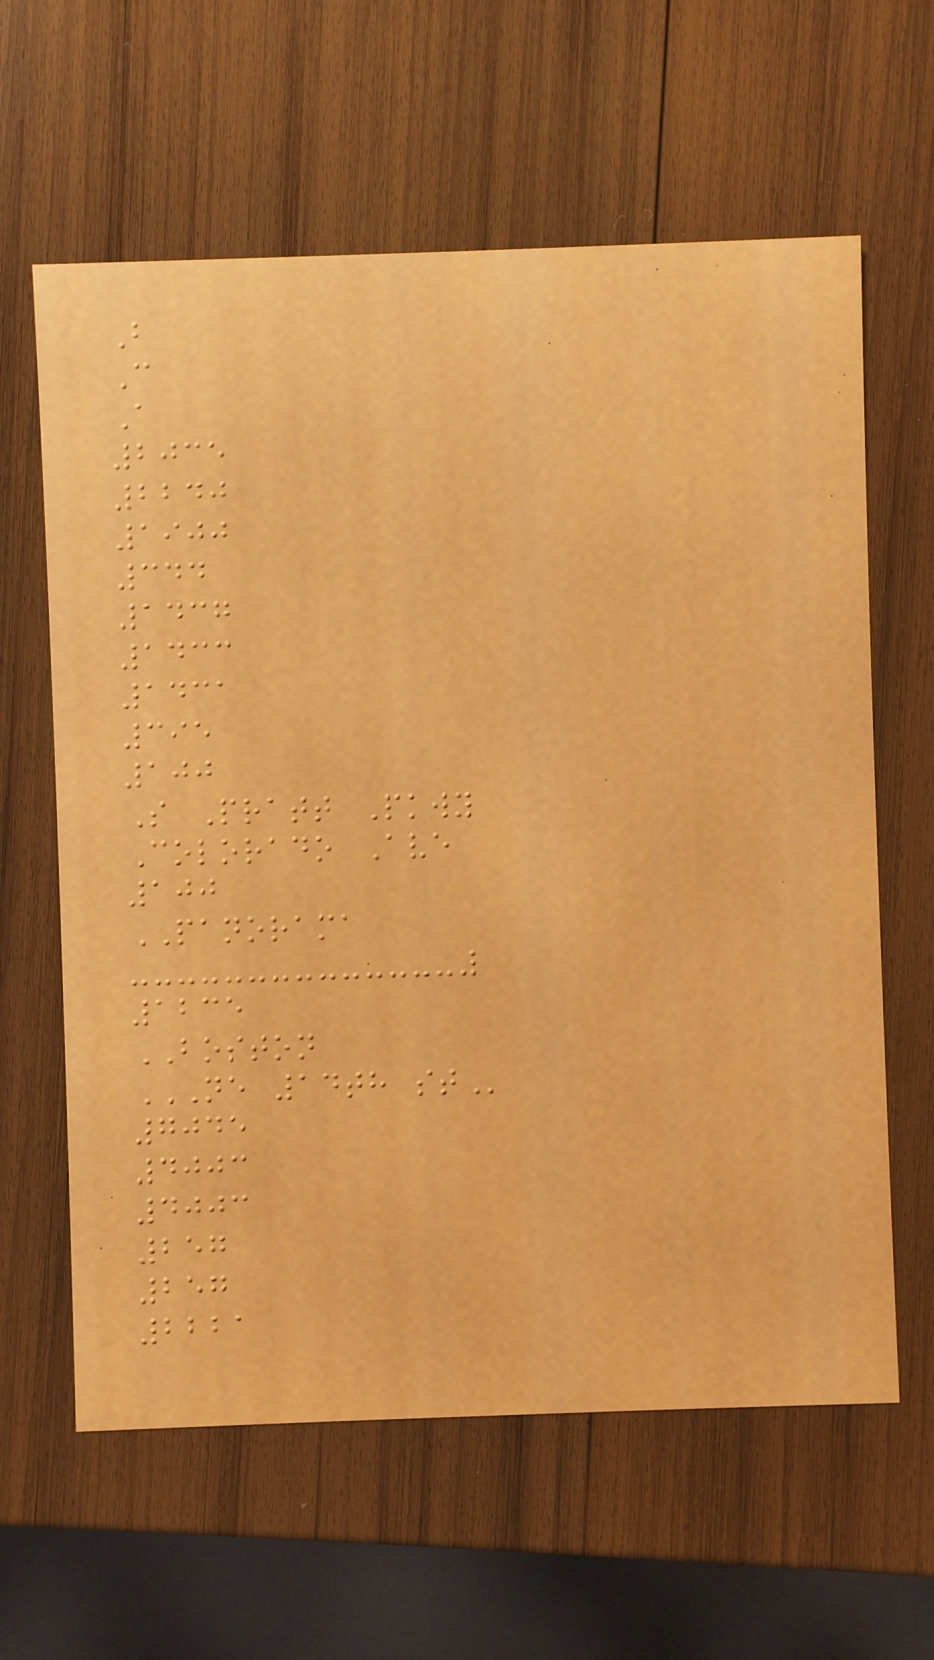B
C
A
2035
2240
1900
344
1437
1433
1431
395
100
S Pratt Pkwy
Colorado Ave
100
PANORAMA
1235
BOSTON
NE 14TH ST
7045
4003
4003
257
257
2221
